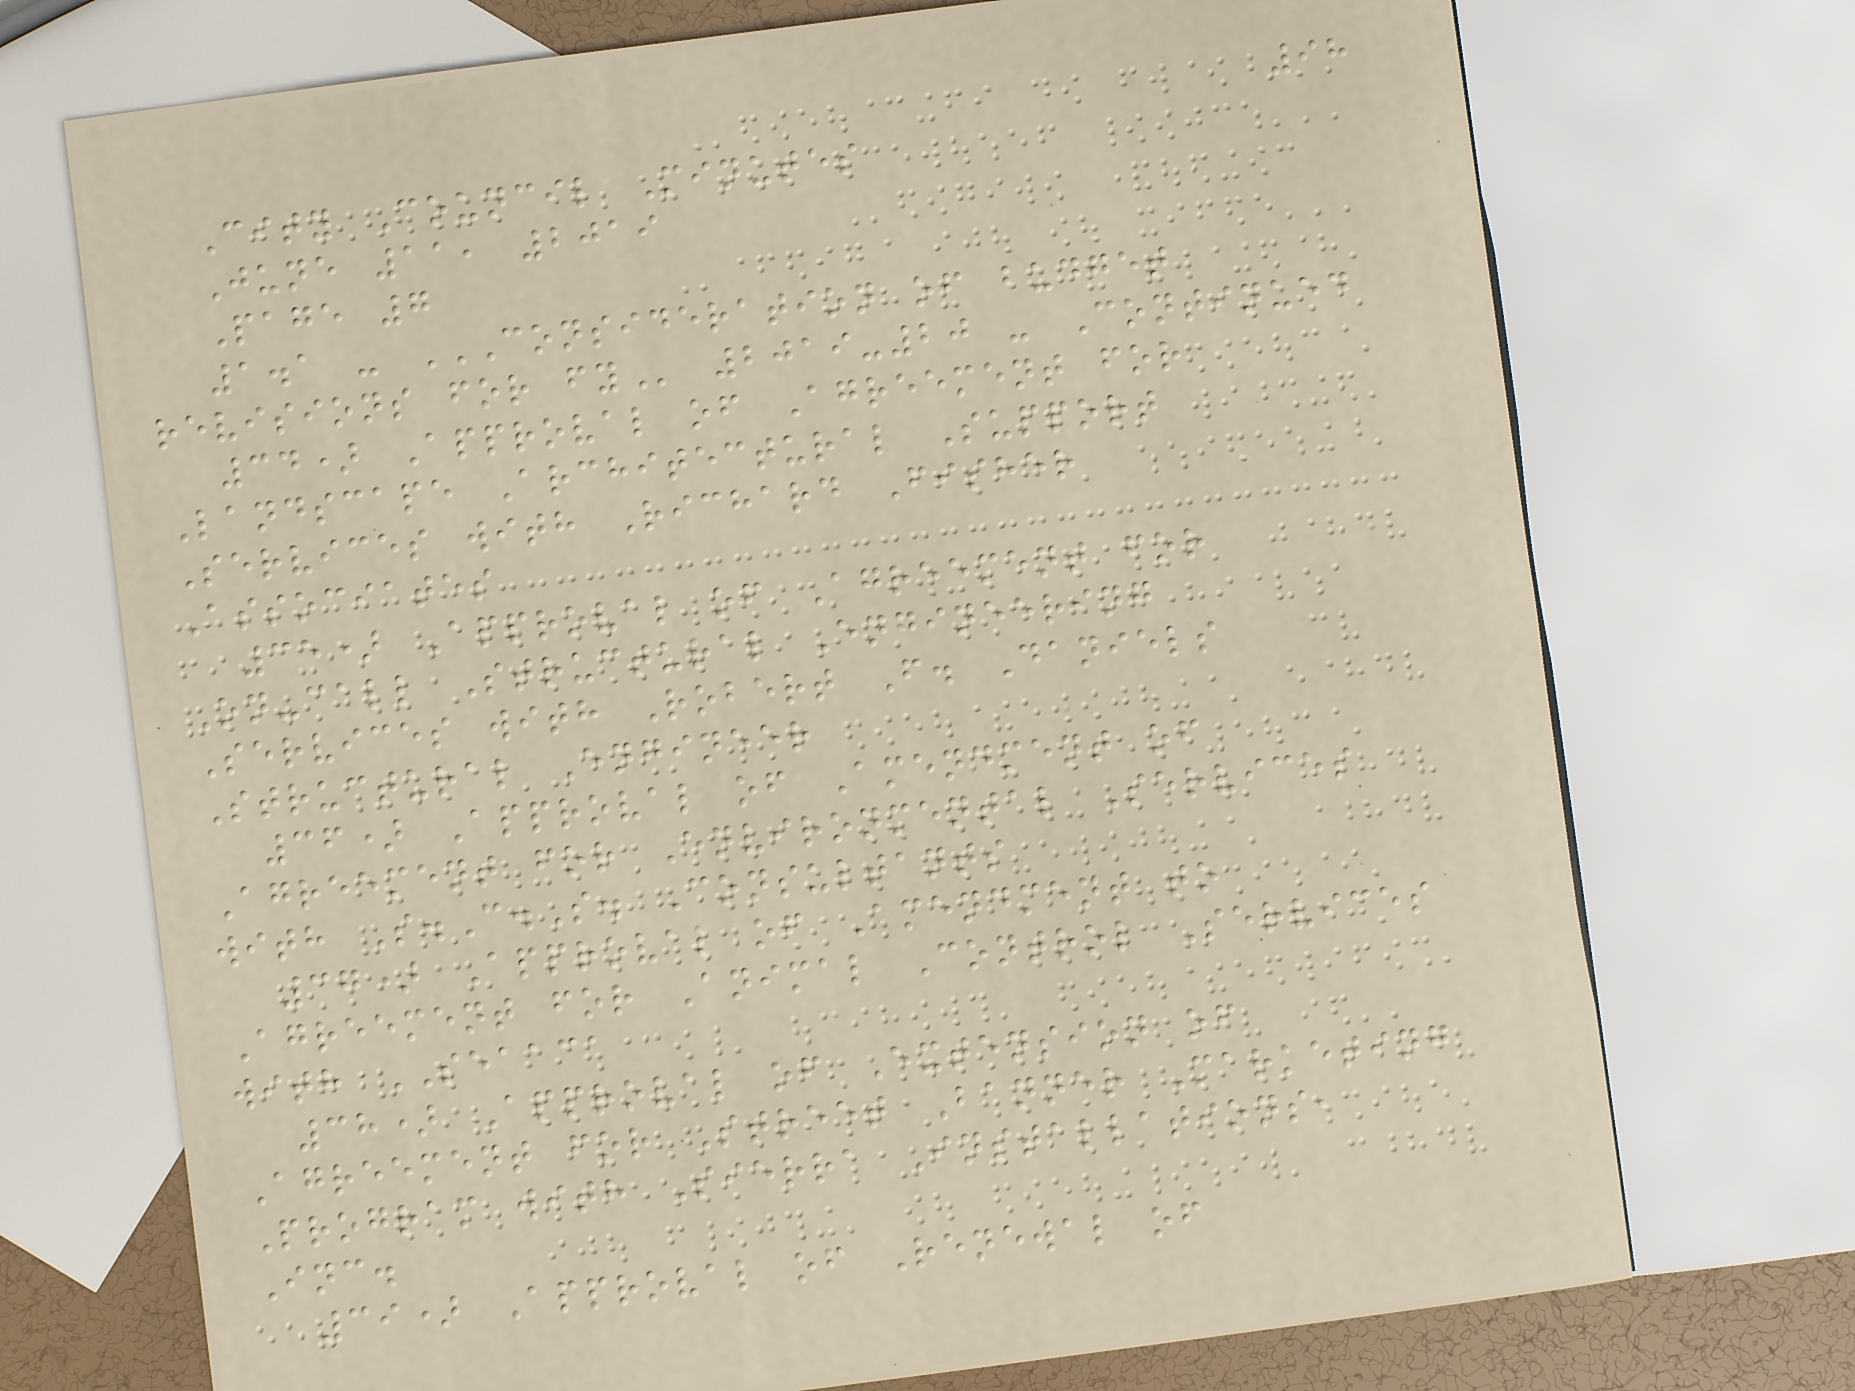98
City Council Minutes
June 11, 2019
Page 7
1.1 - CONSIDERATION OF BUDGET
REVISIONS FOR FY 2019-20 - Continued
34) Approval of Agreement for
Landscape Architectural Support
Services with Richard Fisher
Associates
35) Approval of Agreement for
On-call Structural Engineering
Services with Robert F. Daniels
Structural Engineer
36) Approval of Amendment of
Agreement for Environmental Services
with S.C.S. Consultants
37) Approval of Amendment to
Agreement for Animal Control Services
with SEAACA
38) Approval of Extension of
Agreement for Street Banner Marketing
Program with Sierra Installations,
Inc.
39) Approval of Renewal of
